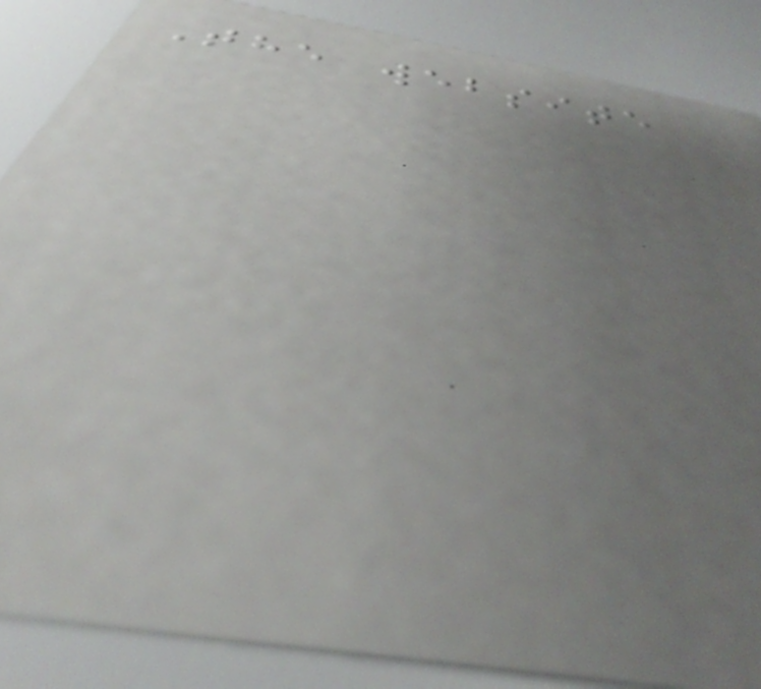The website
